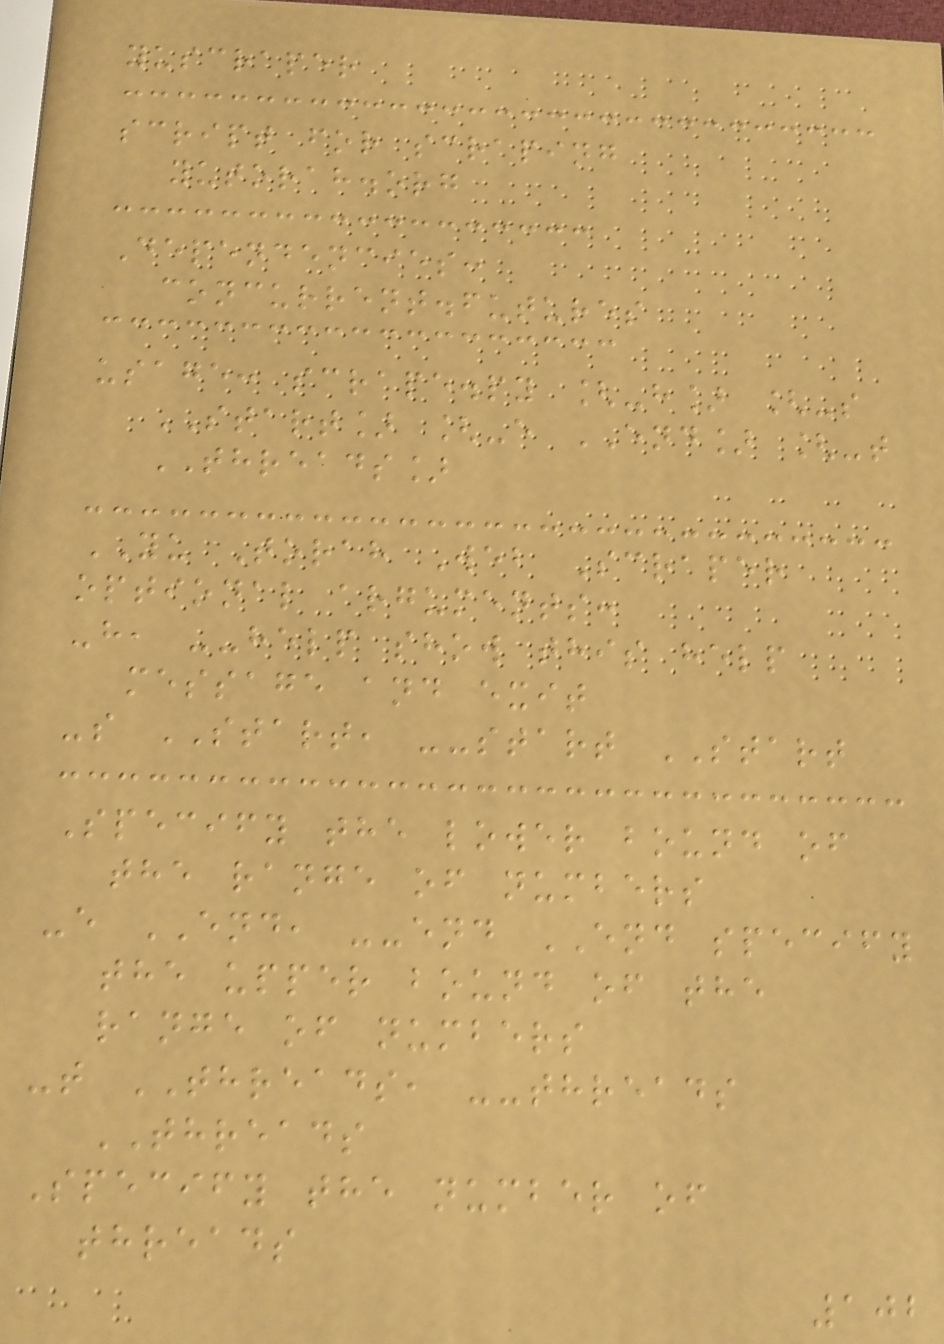yuscraper
script for scraping
yutorah.org
Dependencies:
concurrent.futures
usage: scrape.py [-h] [-s
START] [-e END] [-t
THREADS]
YU Torah Web Scraper
optional arguments:
-h, --help show this help
message and exit
-s START, --start START
Specify the lower bound of
the range of numbers
-e END, --end END specify
the upper bound of the
range of numbers
-t THREADS, --threads
THREADS
Specify the number of
threads
102
